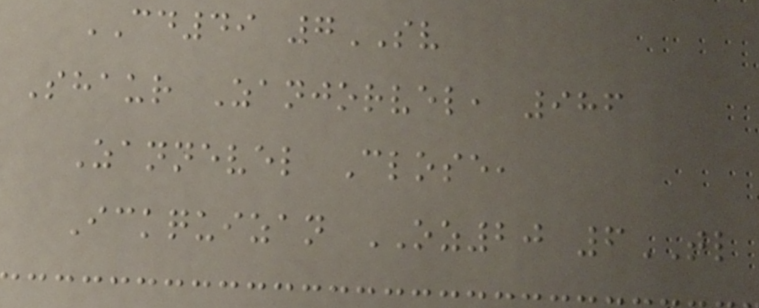CD49 7SV
Shaur Zanjorvel, 986
Zannevel Close,
Ickquizan OZ20 6TL
